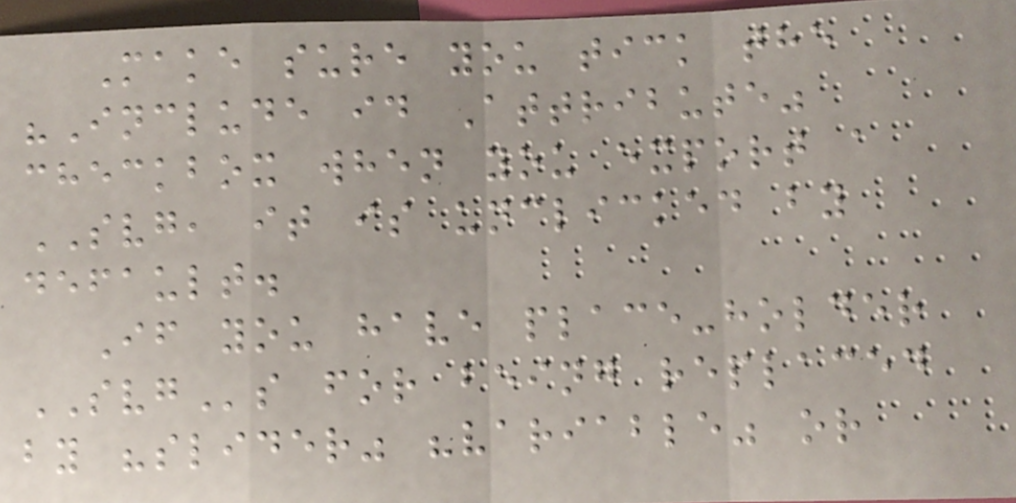Make sure you tick the
"Include id Attribute"
checkbox when you export a
SVG, it is unclicked by
default.
If you have place-holder
SVGs for being replaced
by "slider" "variable" or
